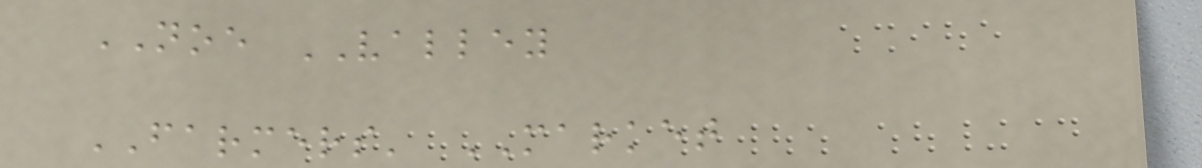NOE VALLEY
FARMERS' MARKET
